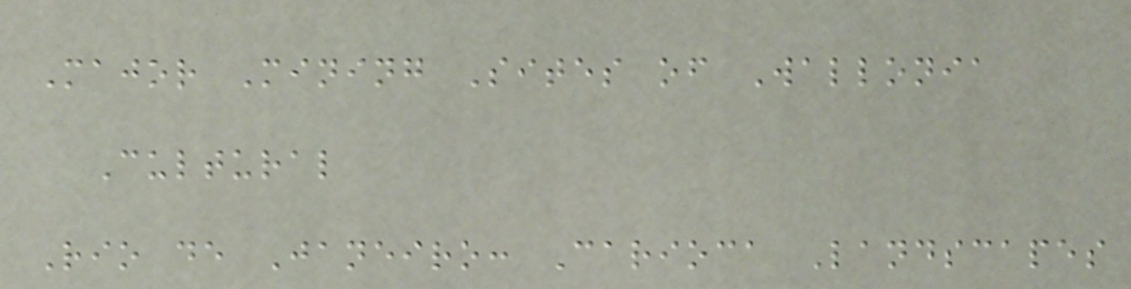Major Mining Sites of Wallonia
Cultural
Rio de Janeiro: Carioca Landscapes
